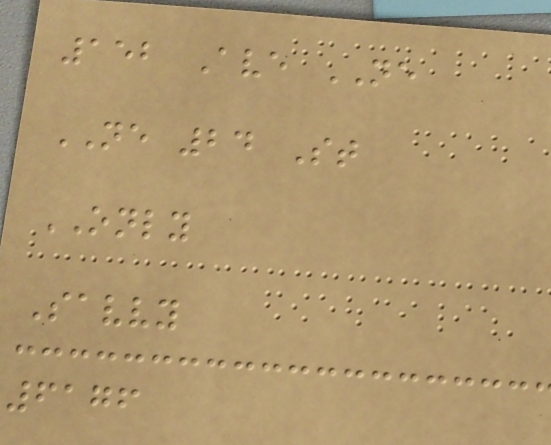152 Ave NE
NE 24 St
ONLY
Savvy
6176
